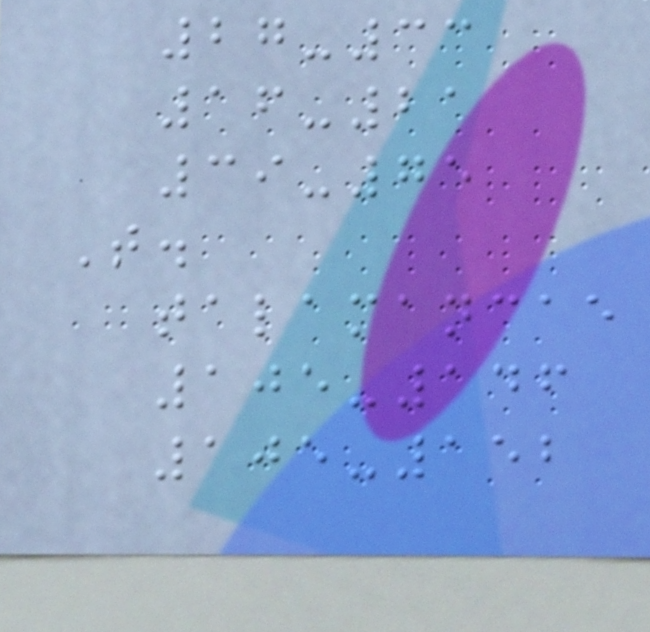27-33
16-21
39-75
T.
talamancae
105-146
105-152
